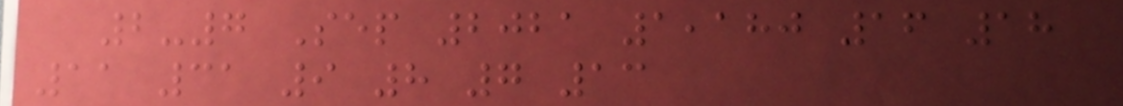2-7 Sep 2021 1,180 16 18
11 31 9 8 7 13
